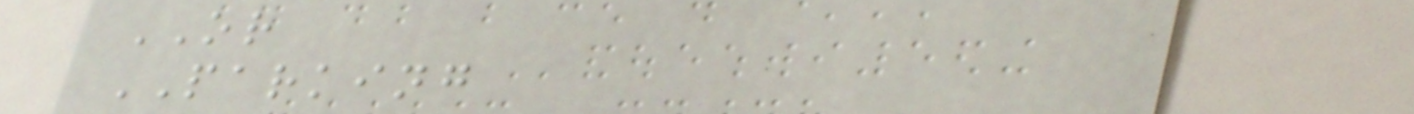OR
PARKING
